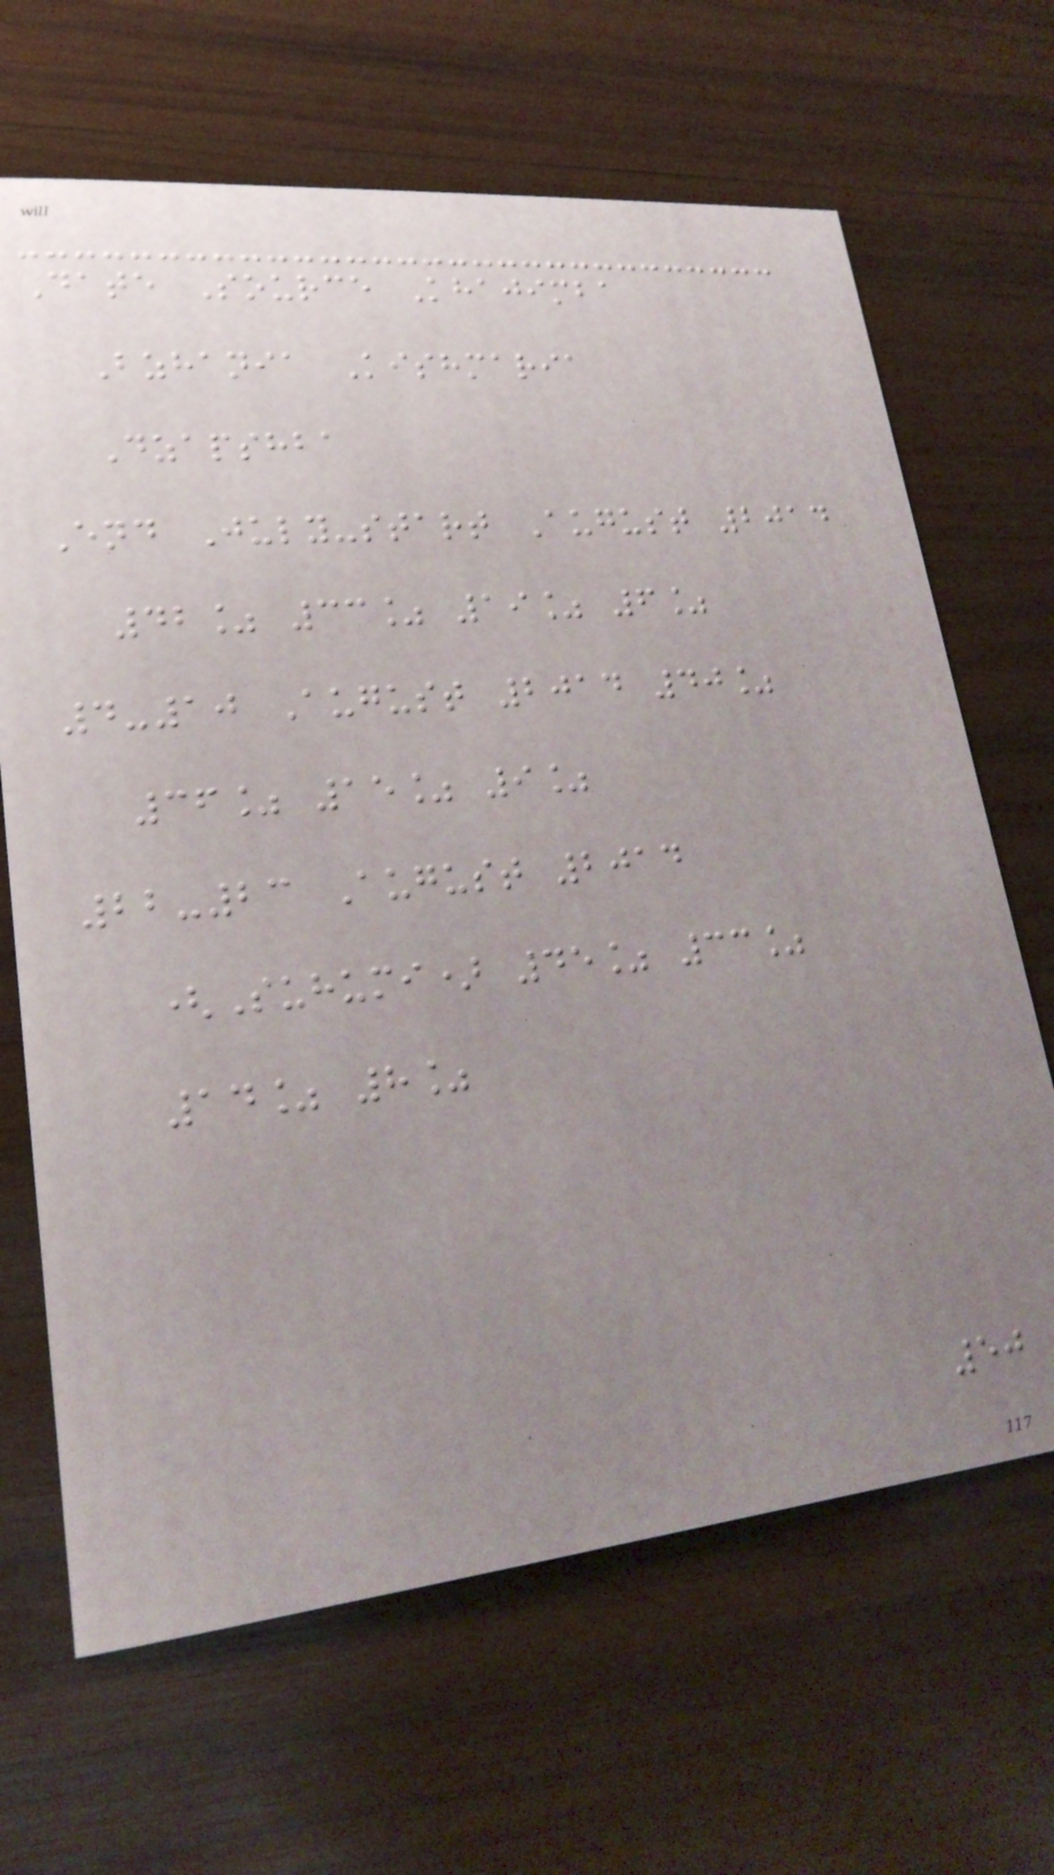Date Source Khajimba
Bzhania Kishmaria
Dzapshba
End July-start August 2014
42% 33% 19% 6%
4-10 August 2014 40%
36% 15% 9%
22-23 August 2014
(Suhumi) 45% 33%
14% 8%
50
